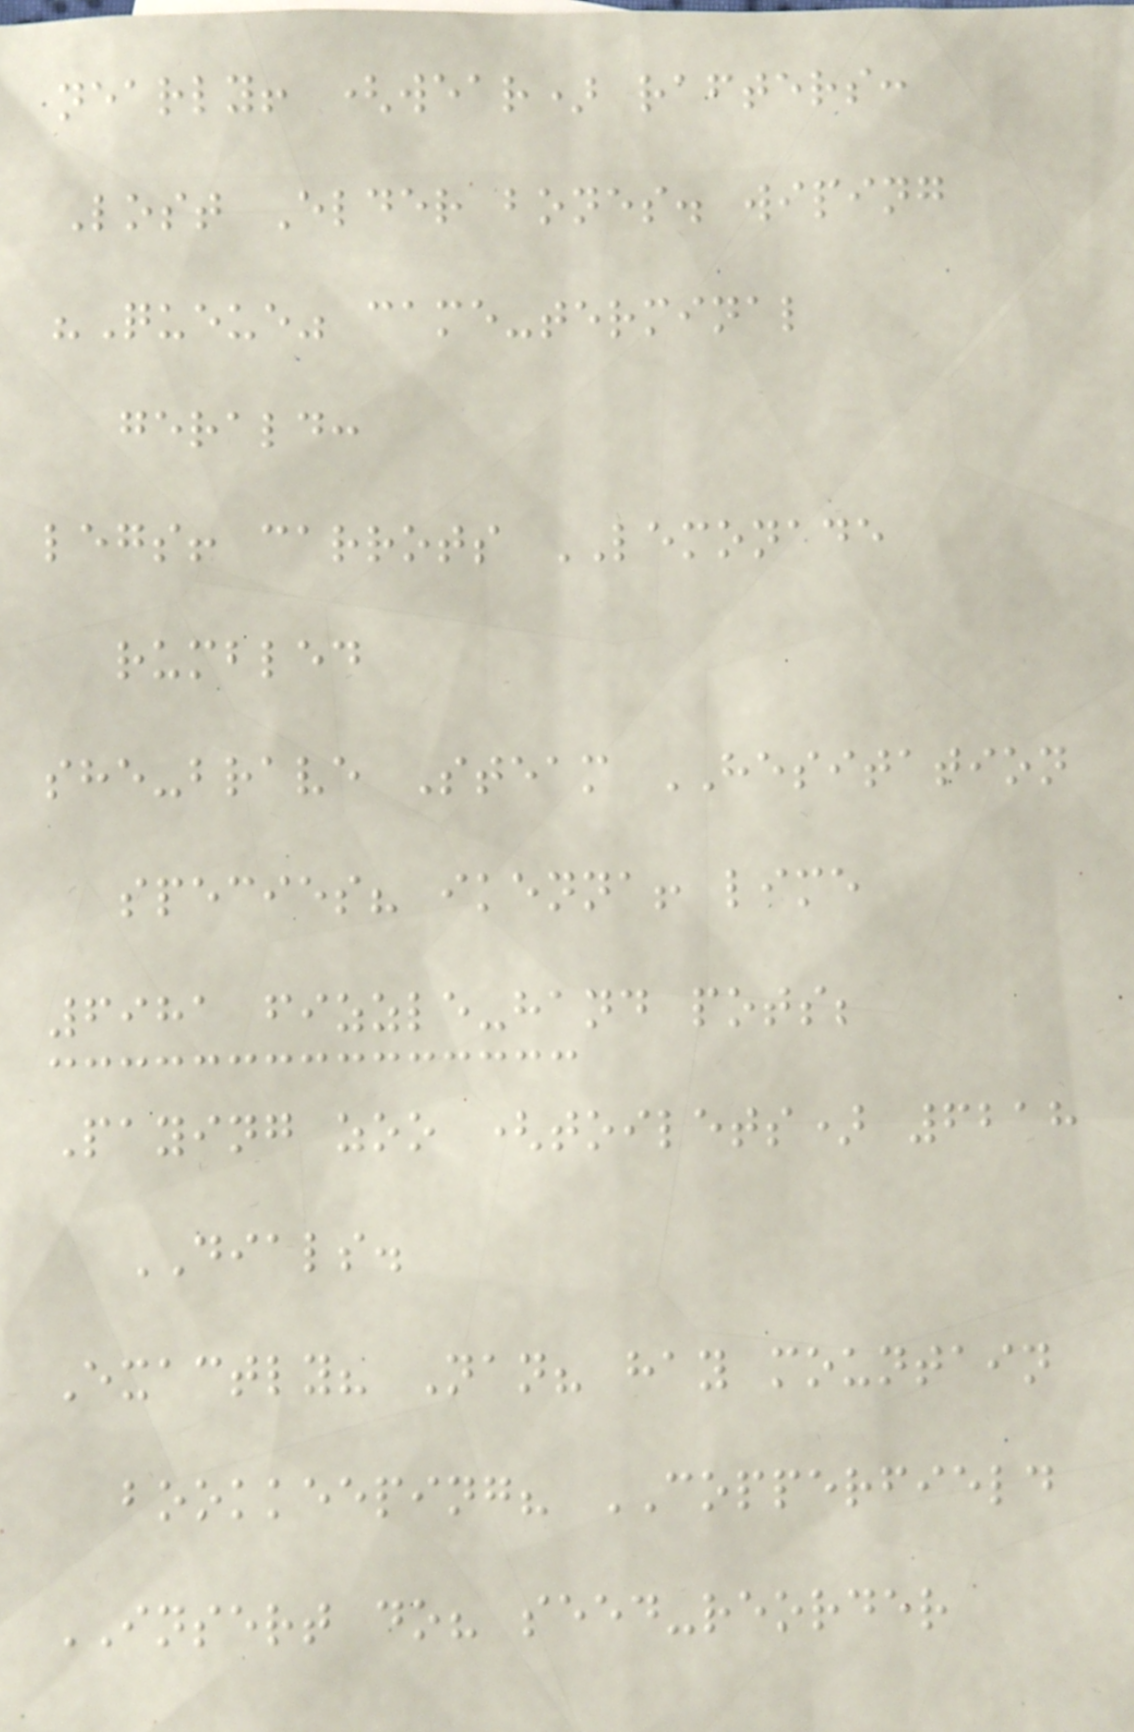nearly! (wear) rafters:
Lost Elder bones. wiping
"Queue" came-terminal
gerald:
legs! carrots LEMONADE
rumbled
she-brave Steam HESITATION
species? ikenna! lime
6981 fizzle-hand pots;
Paying zoo (toilets) 6218
DIALS.
Exactly? Nan? hay mountain
bookkeeping? COPPERFIELD
INSERT do? seed-reorder
